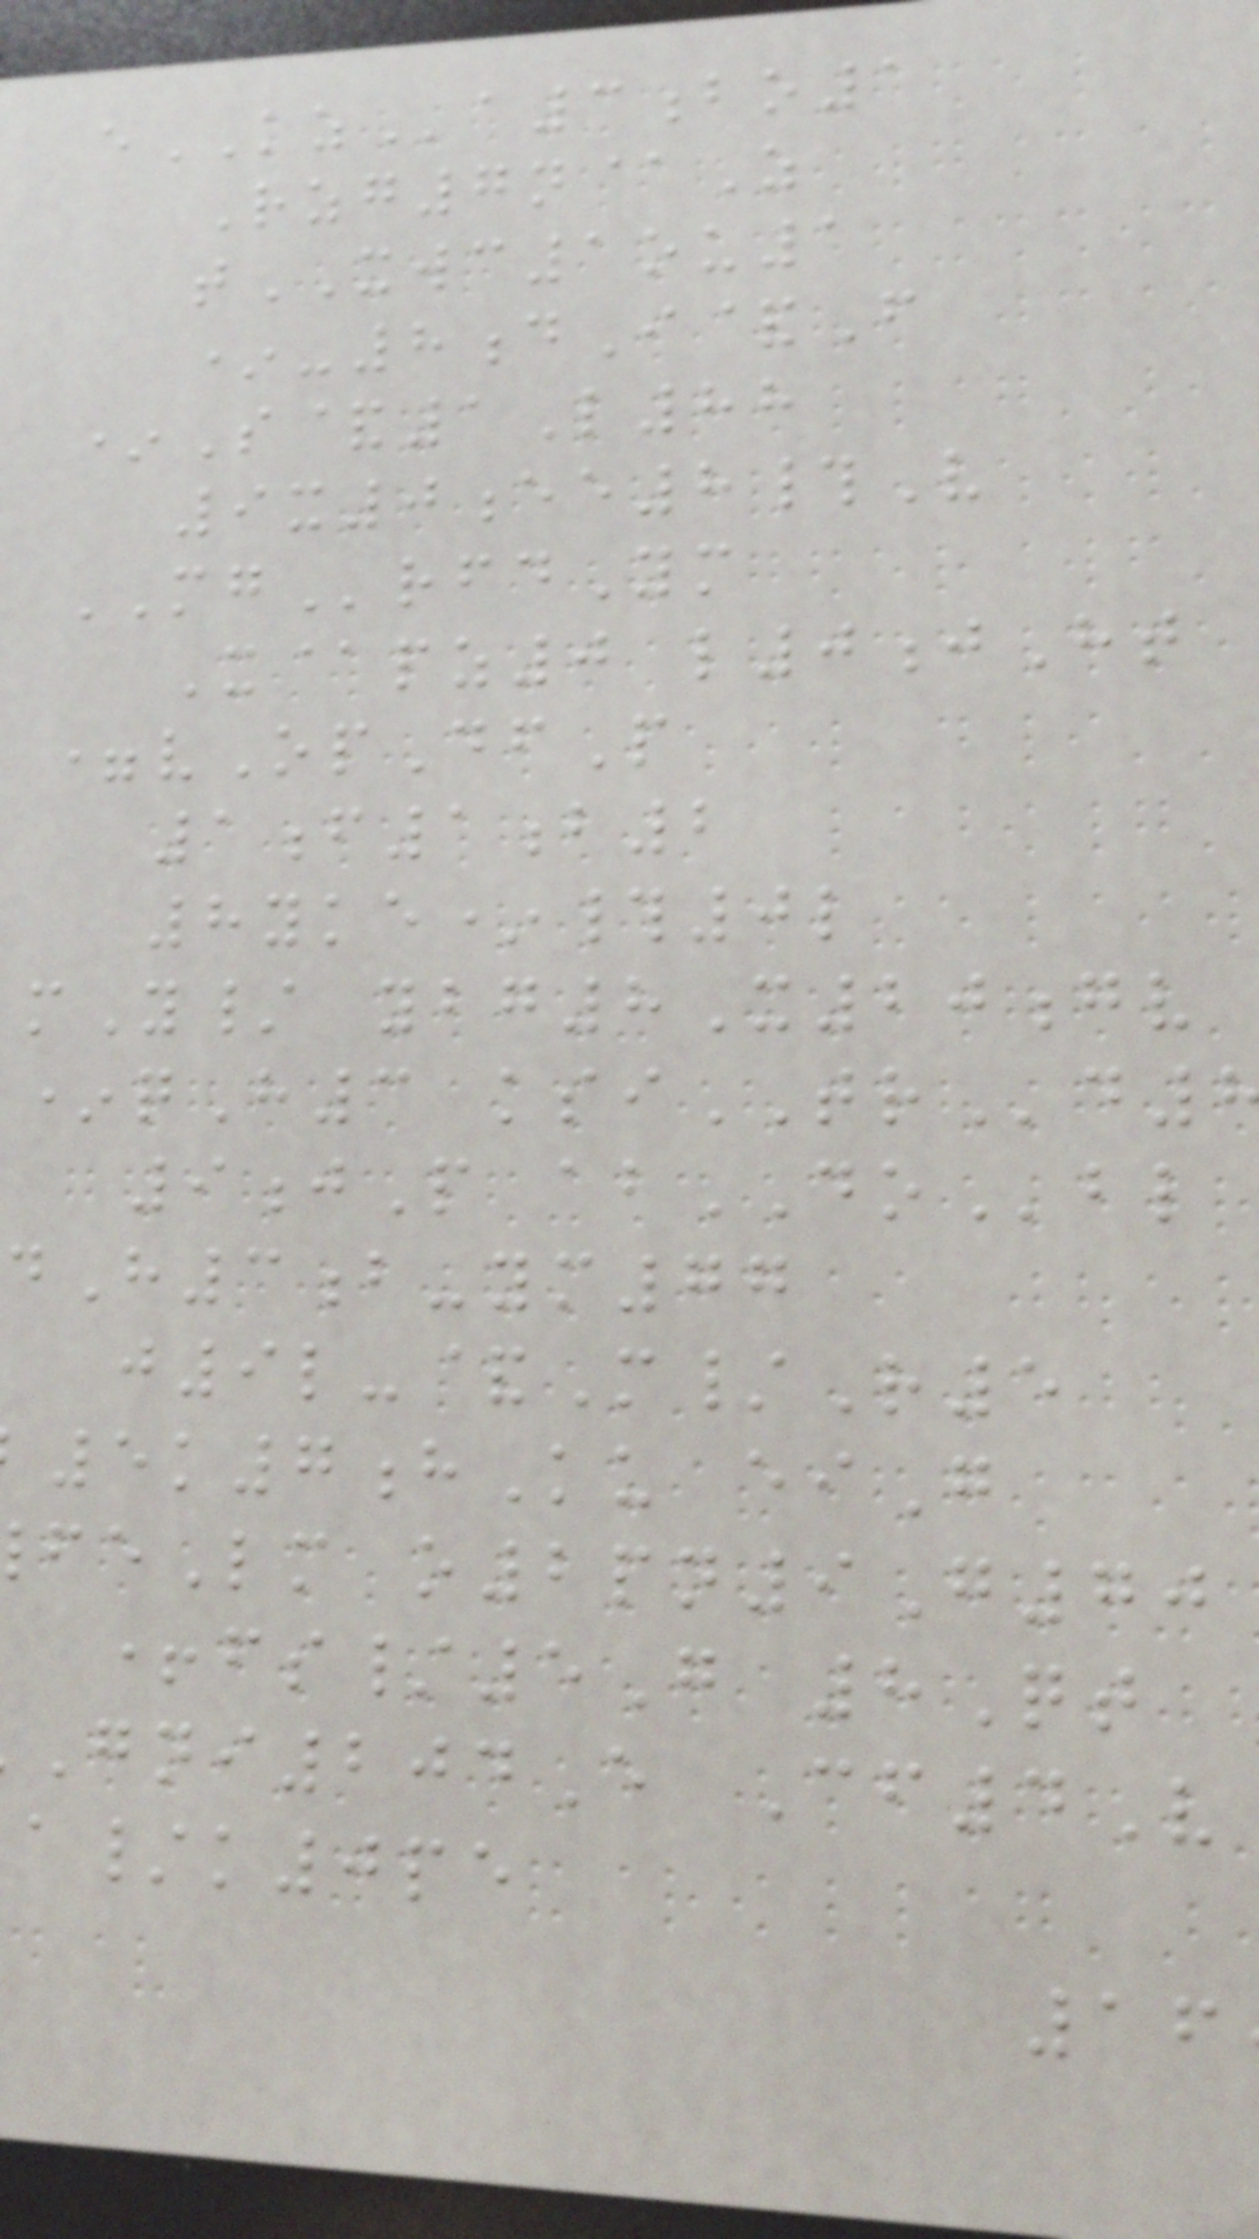eKZa3bo1
Rzg7n@Z
tXWC1ou1
*-8dI&F
*S&1L88
9x0ee8#V
MGrfdYm
X@pz0 l0jHt
=vOpDfP
1f1b2
8yke*#0l
mY/ ybg8X20gv
*qH3 ksiTRd
9jP abDObl
dH3b-ym77
j9l-&M/R5
5k7hKu eiG
Lm o2pn9G70
+fs/5G 8Qt
204E Cf4V
a/k0pe
